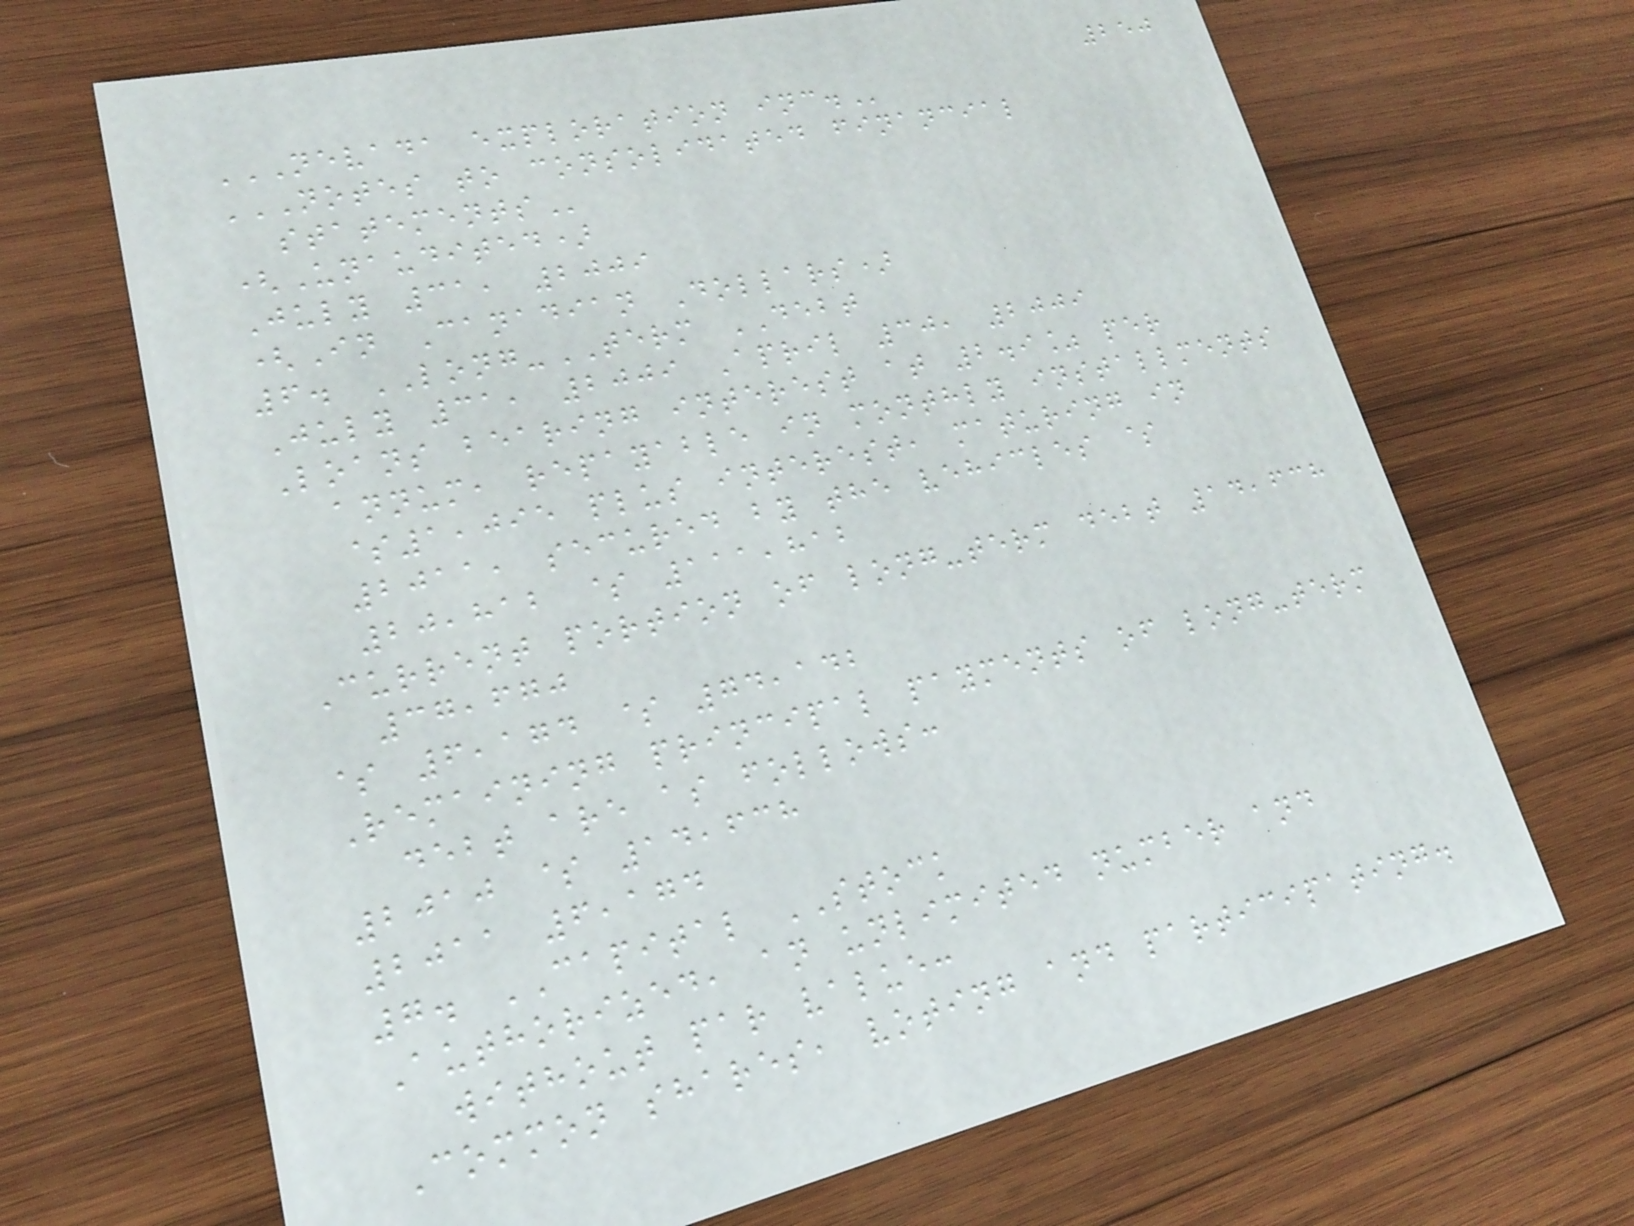250
NEVADA EXPLORATION INC.
NOTES TO CONSOLIDATED FINANCIAL
STATEMENTS
(Unaudited)
July 31, 2009
(In Canadian Dollars)
6. LONG-TERM DEBT
July 31, 2009 April 30, 2009
Loans bearing interest at 2.9% per
annum, repayable in monthly installments
$1,095 plus interest, maturing in
2011, secured by the vehicles $
20,812 $ 111,812
Current portion of long-term debt 14,638
37,670
$ 6,174 $ 74,142
Remaining principal payments of long-term
debt are as follows:
2010 $ 14,638
2011 6,174
7. CAPITAL STOCK
Authorized, an unlimited number and
without par value:
Common shares, voting and participating.
